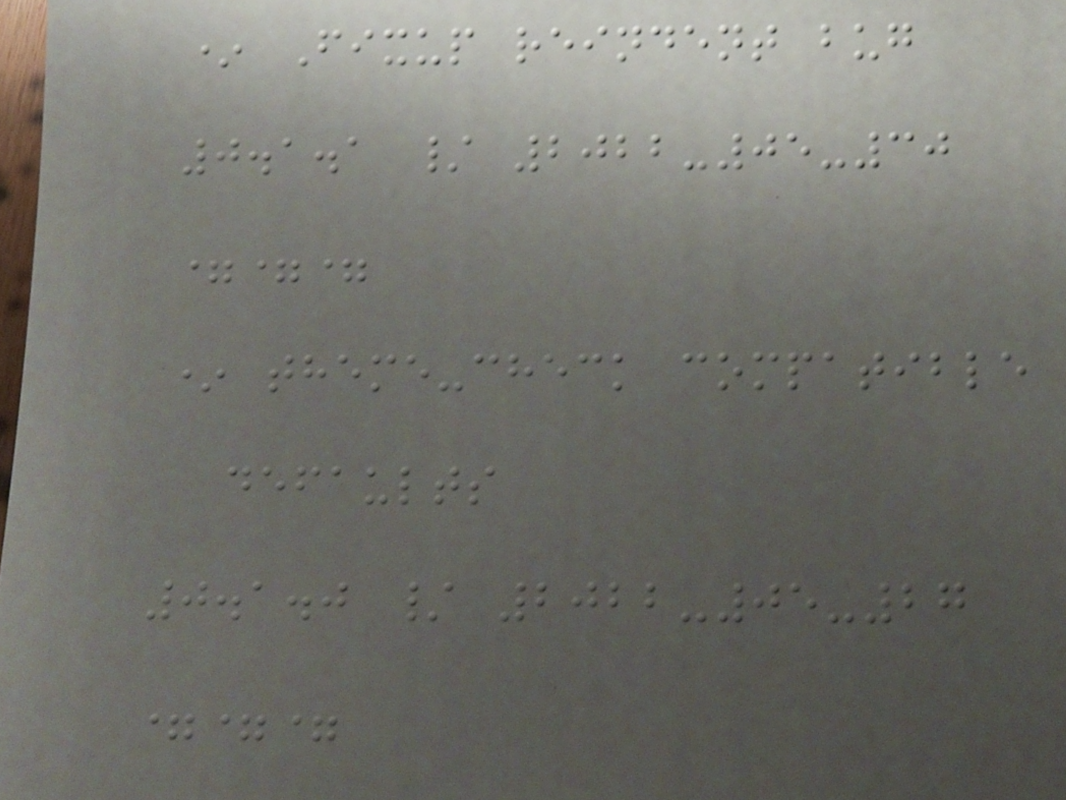* Fixup reindent bug
0.1.1 / 2022-05-30
===
* theme-check compatible
defaults
0.1.0 / 2022-05-27
===
